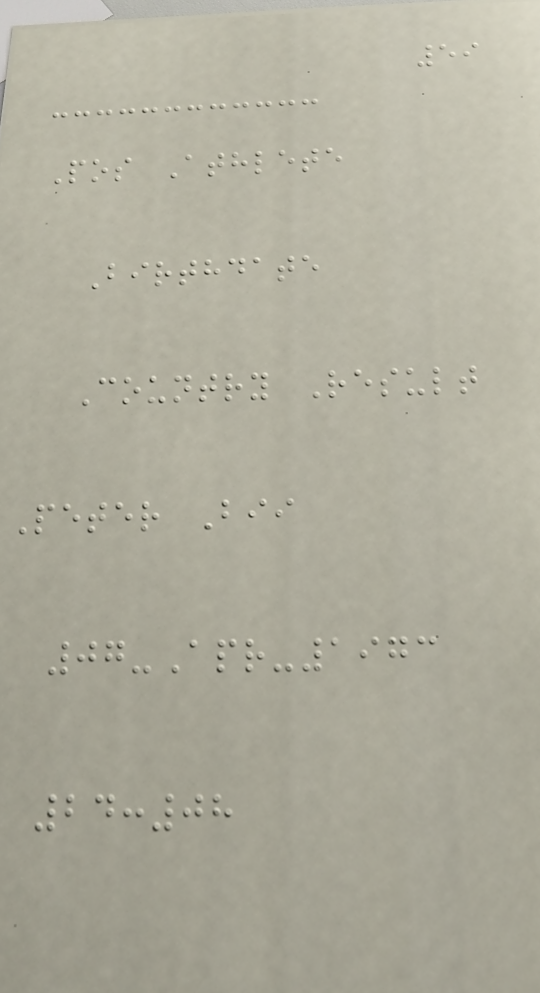59
Pos Athlete
Birthdate
Country Result
Peter Bii
07-Apr-1973
24:08
